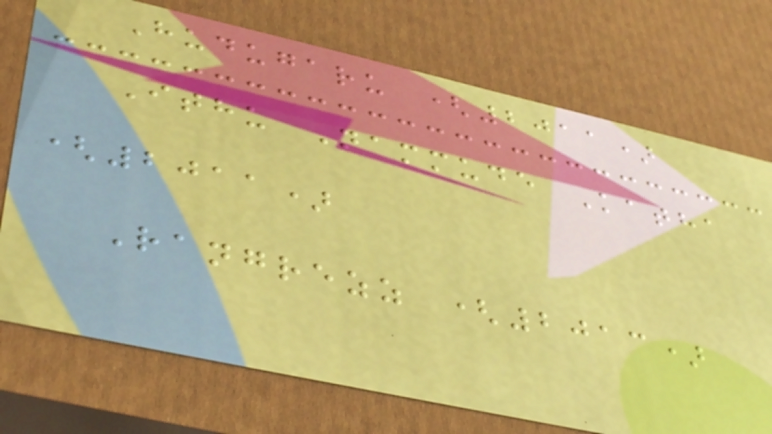Hudugaru (2011)
Ithu Nammude Katha
(2011)
Rangrezz (2013)
